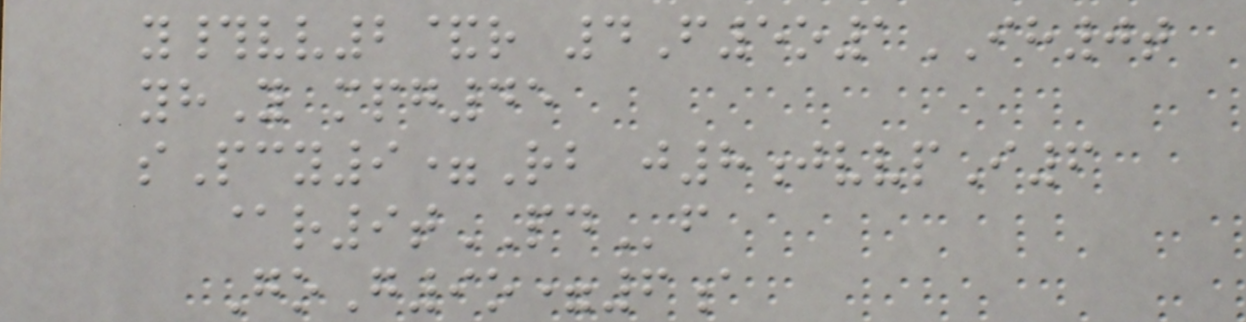y#vv2&r 4F5o1IH0t
yhY mpg45
sPcy9=Rb j8jvvpI6
@r9tPDf
GoG9o=6a
